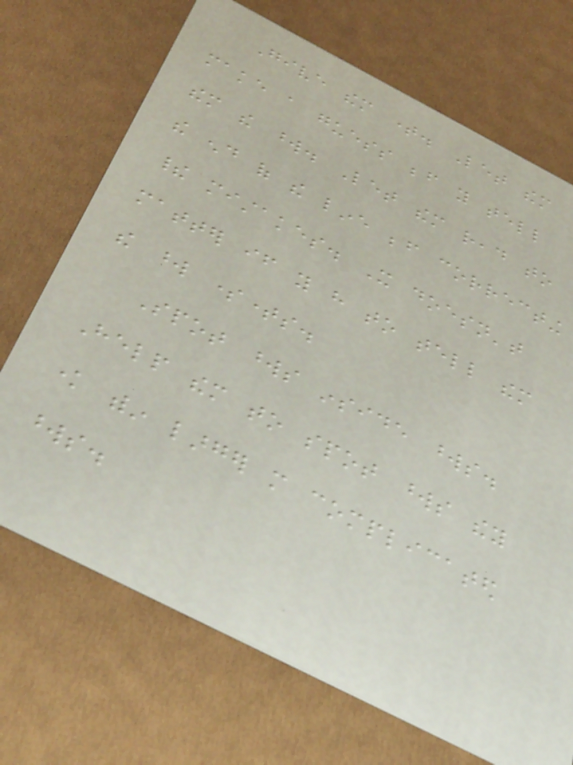Give them time. Let them
make a guess before you tell
them the word. Let them read to
the end of the line before correcting
their mistakes. It doesn't
matter if you have to tell them
the word sometimes.
Spot words inside words.
Help them to spot words they
know within larger more complicated
words.
